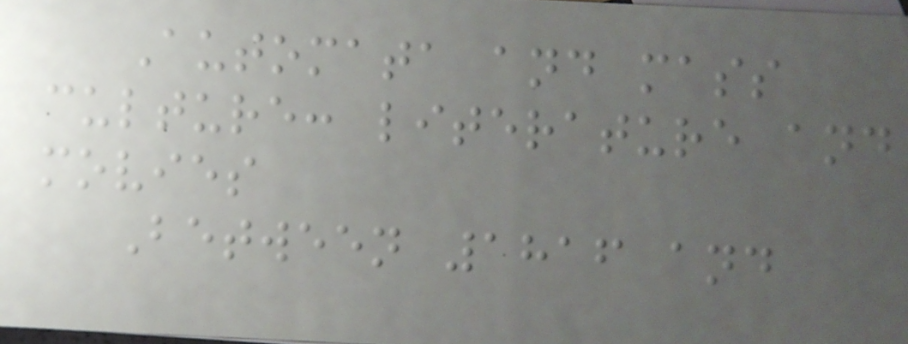Automata and mass
culture: literature and
movies
Between 1816 and
